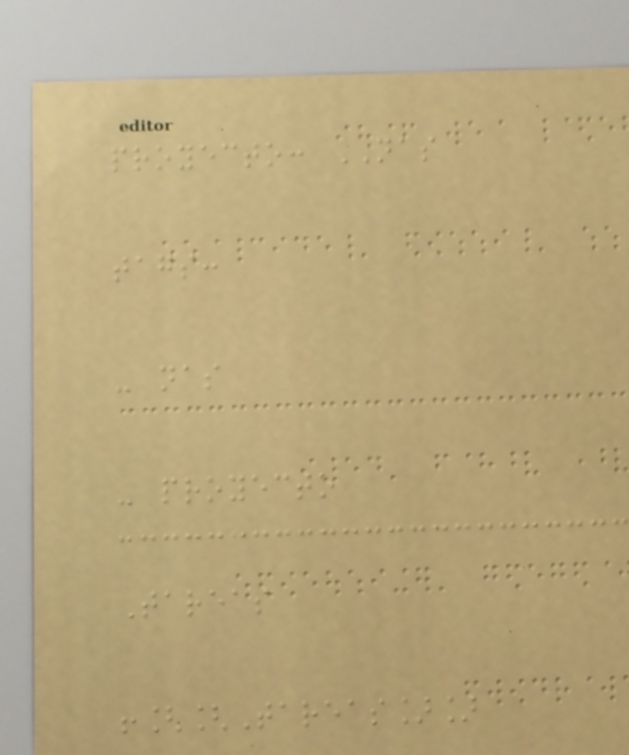proyecto: NAS
tags:
- nas
- proyecto
Tareas
![[Tareas]]
